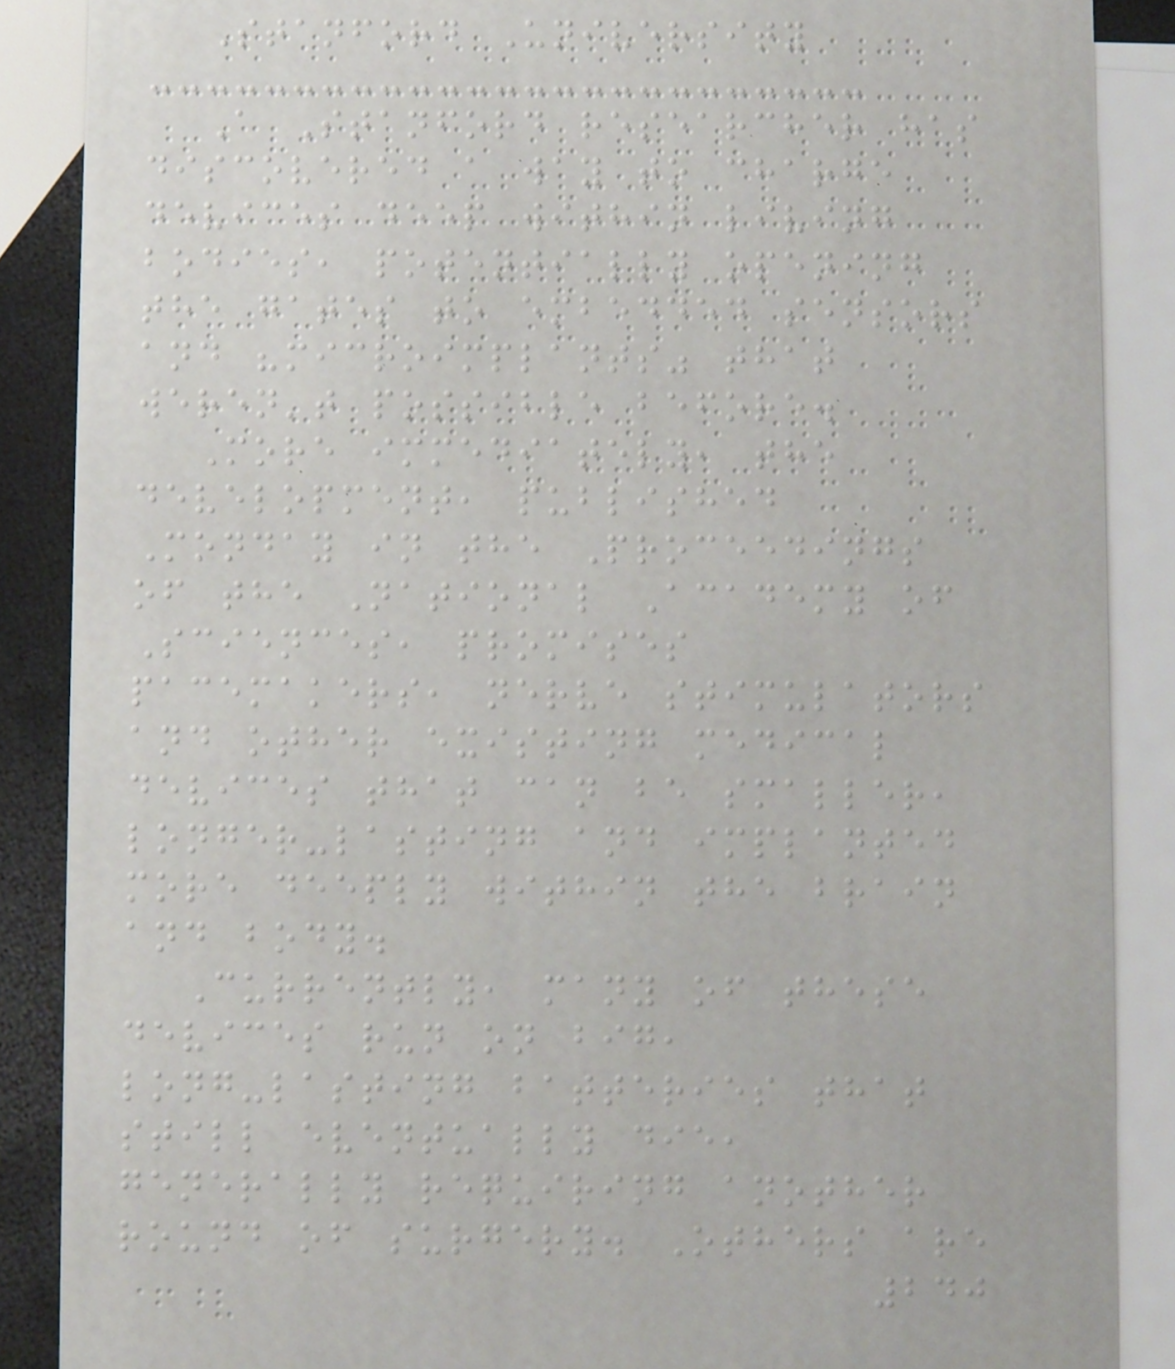Stanford University
A Stanford researcher has
discovered a way to charge
devices deep within living
bodies, potentially opening
the gates to embedded sensors
and "microimplants" that
weren't possible before.
More immediately, the
development, published
Monday in the Proceedings
of the National Academy of
Sciences, promises
pacemakers, nerve stimulators
and other existing medical
devices that can be smaller,
longer-lasting and implanted
more deeply within the brain
and body.
Currently, many of these
devices run on big,
long-lasting batteries that
still eventually die,
generally requiring another
round of surgery. Others are
240
